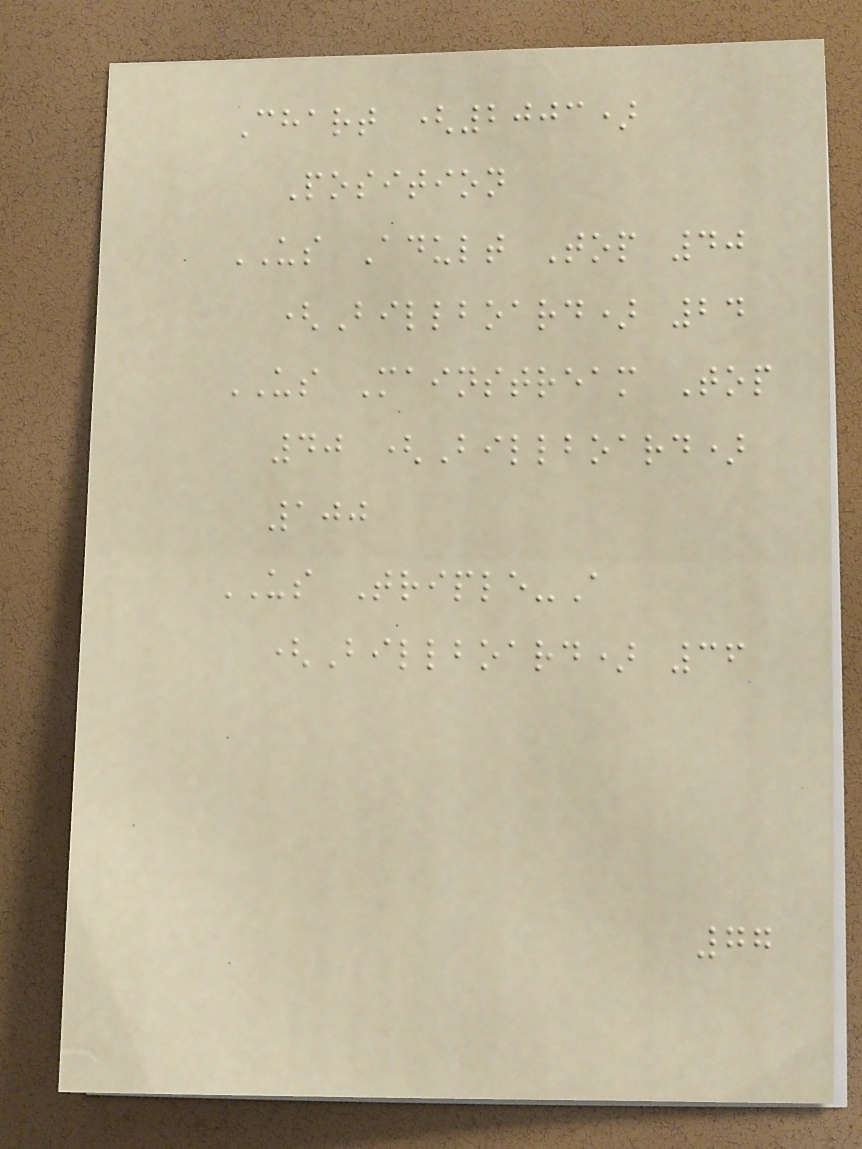Chart (2003)
Position
US Adult Top 40
(Billboard) 24
US Mainstream Top
40 (Billboard)
100
US Triple-A
(Billboard) 36
77
